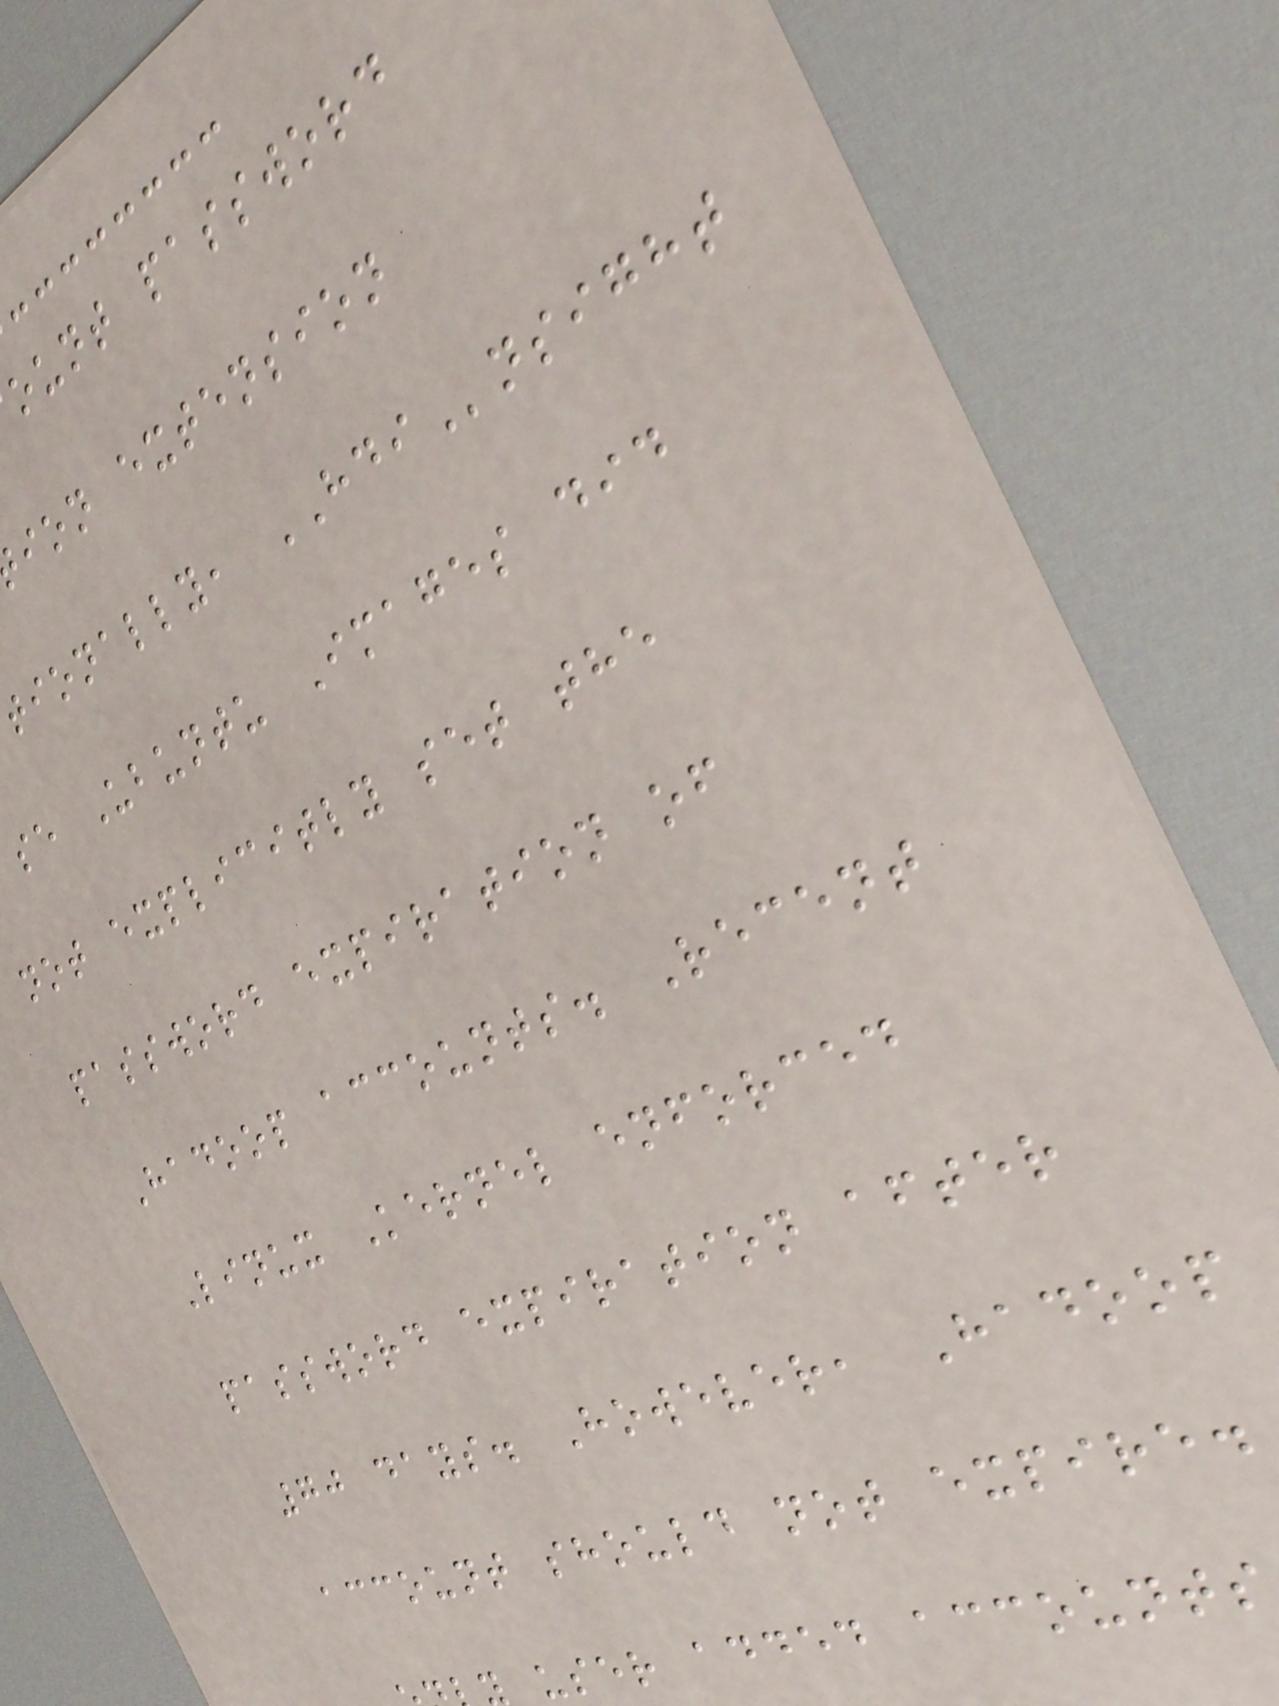ount password
ion extension
tionally, HDInsight
se Ubuntu Images did
not explicitly set the
password expiration of
Hadoop accounts. Recent
Linux Kernel enforced
password expiration after
70 days. However, Hadoop
account should not expire.
user added accounts
